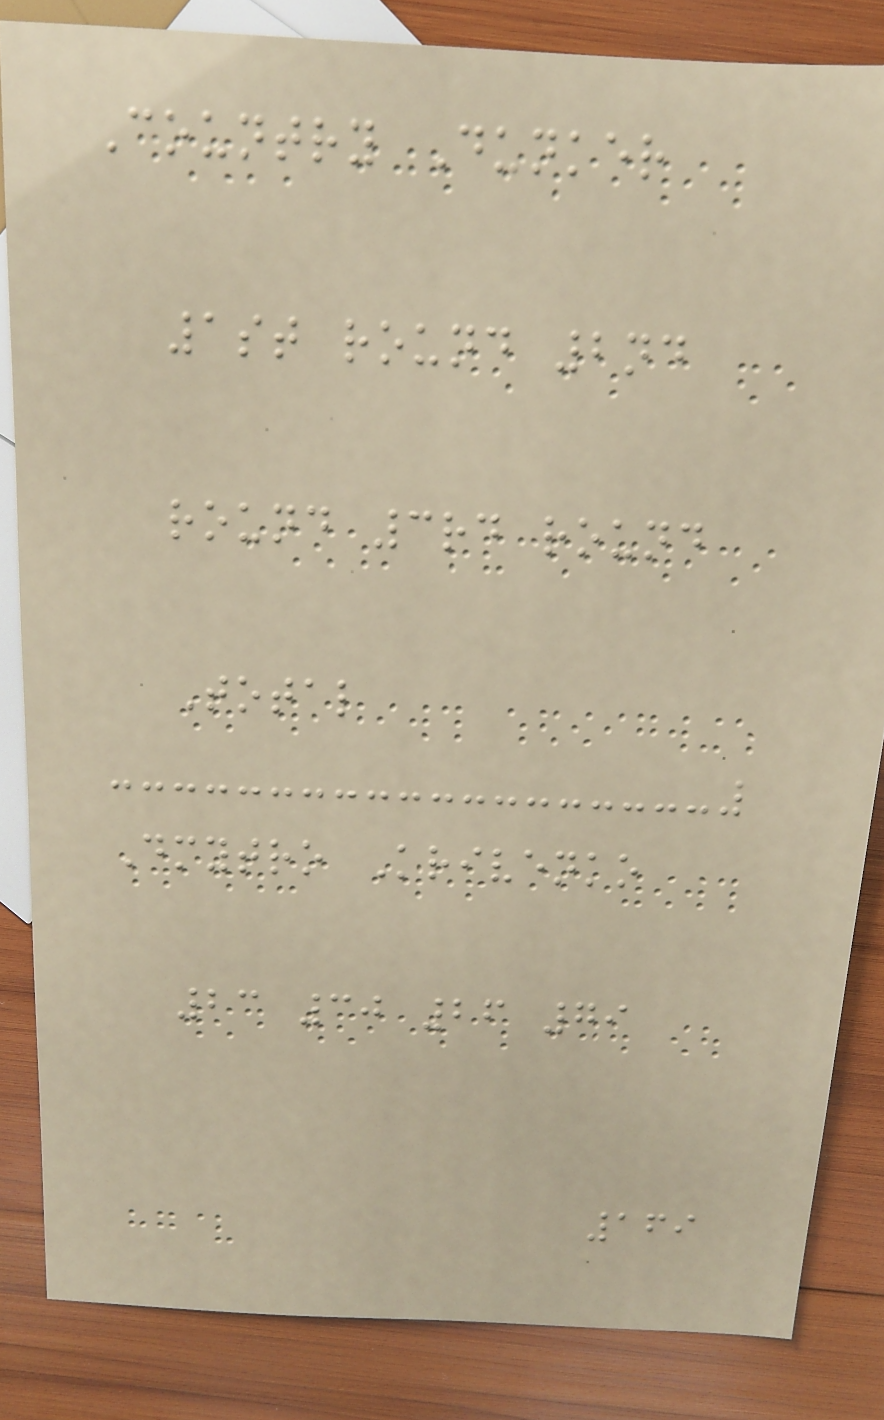Country Dunker
1st round 2nd
round 3rd round
Total
Dmytro Krivenko
23 30 26 79
169
